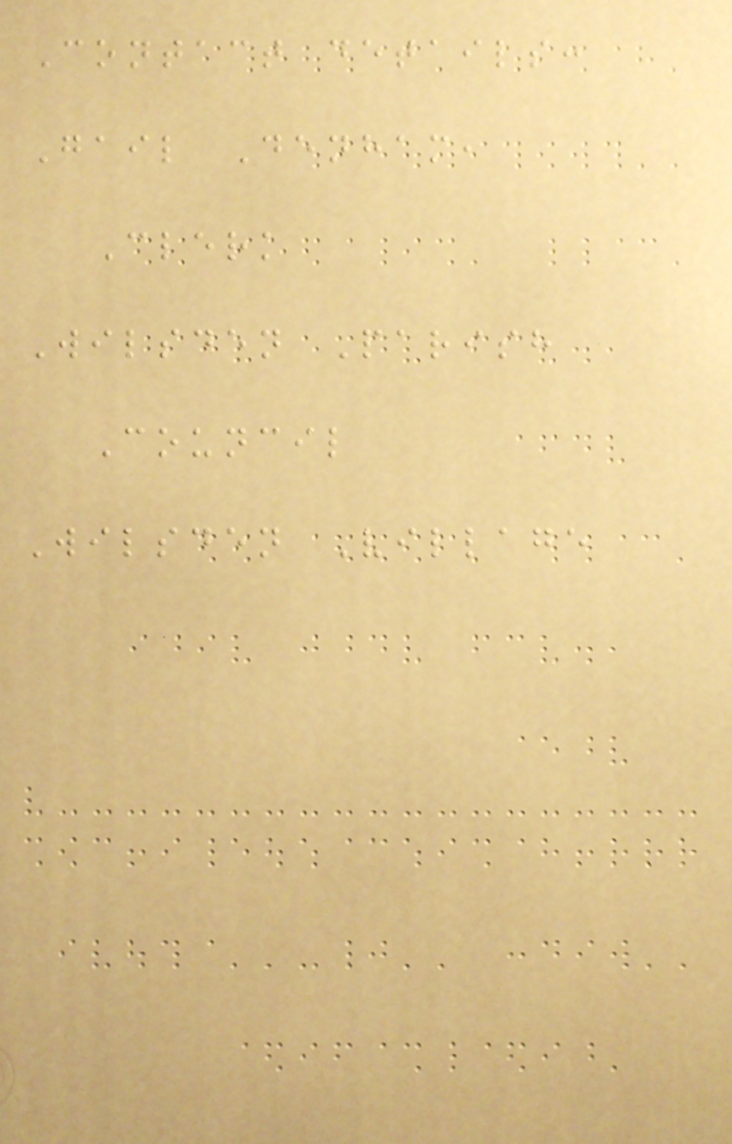Contact details:
Gail Denham,
Clerk
Wilsden Parish
Council
Wilsden Village
